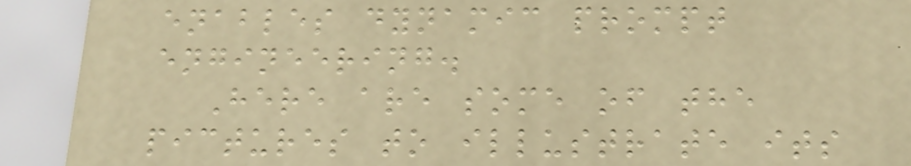enables dynamic prompt
engineering.
Here are some of the
pictures to illustrate its
